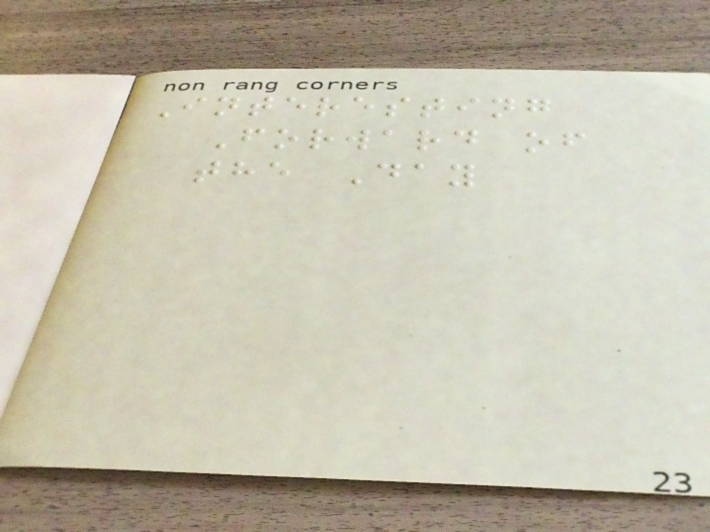Interesting
Forward of
the Day
